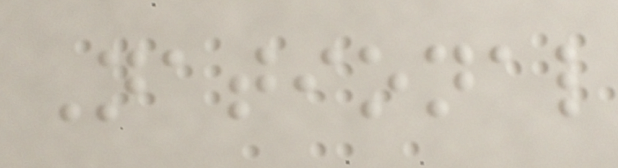National
